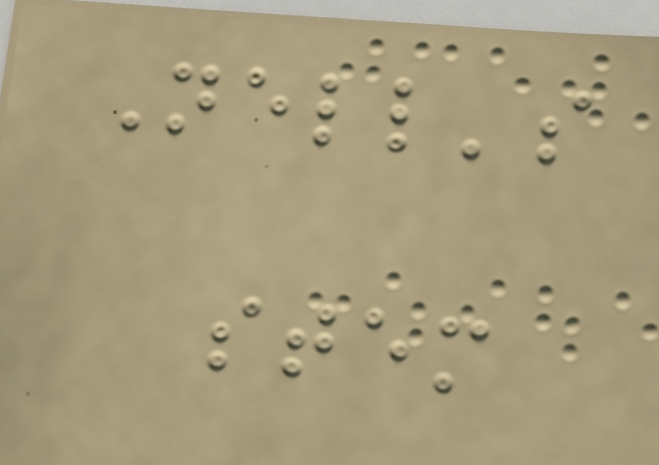Nell's
stem
